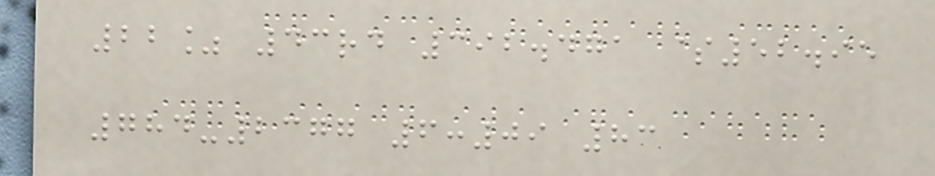22% 43rd 392.471 $52.95
784-2377 6:09 83
